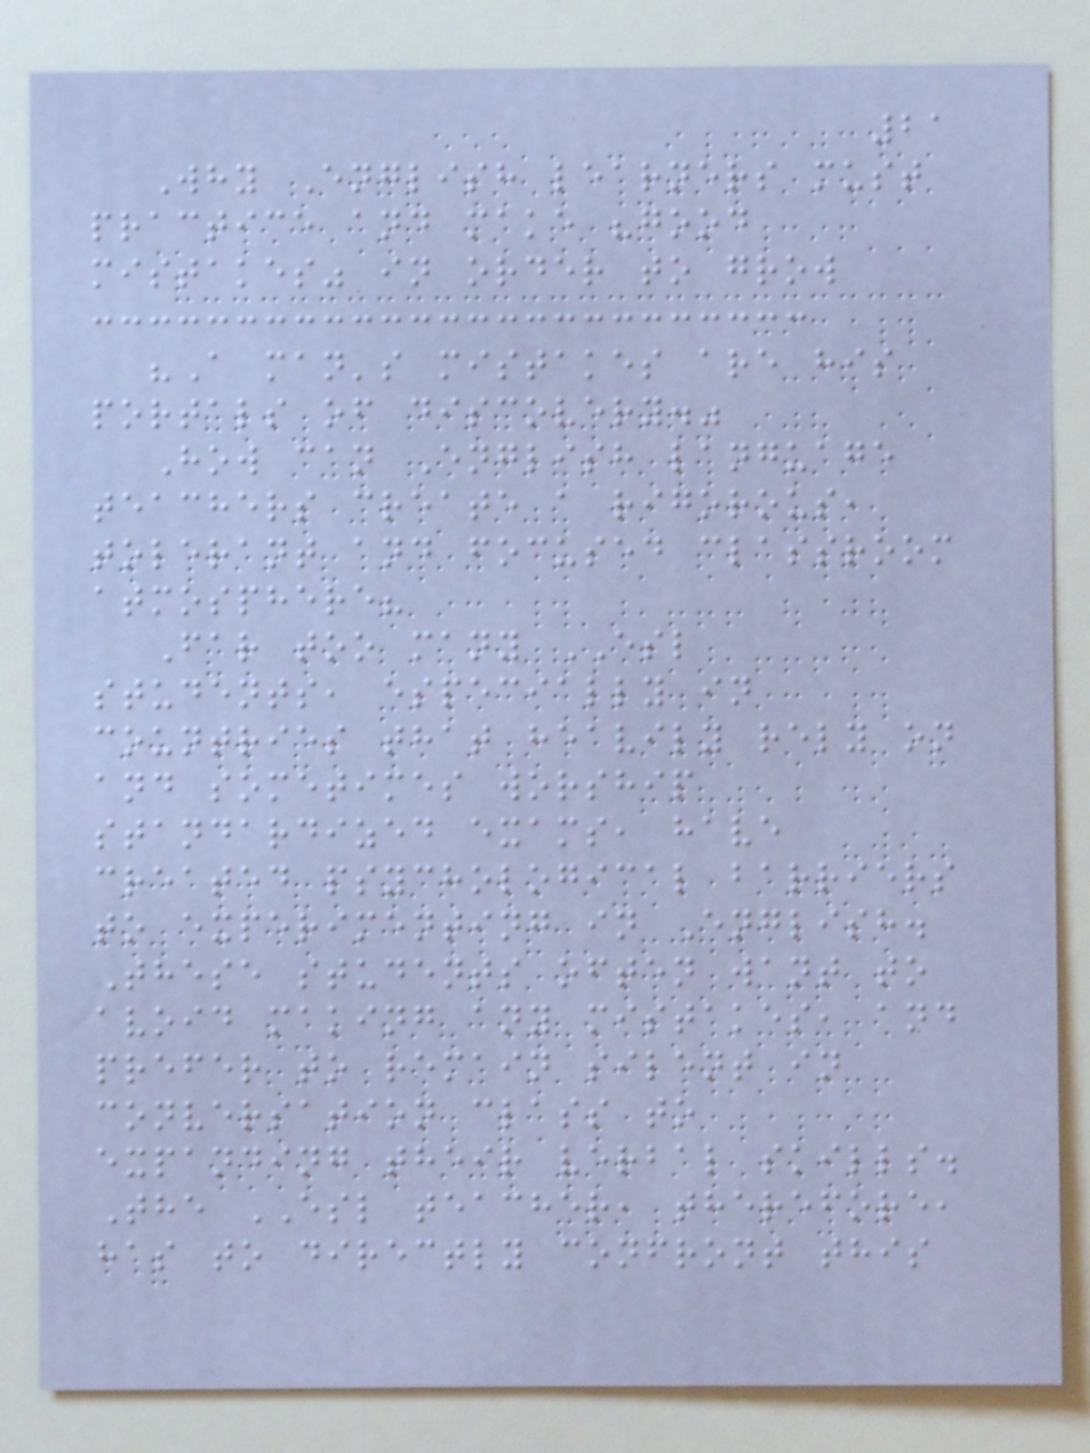21
Why English learners must
practice and make "good
mistakes" in order to grow
"A man's mistakes are his
portals of discovery."
How can English language
teachers create a rigorous,
tolerant and focused classroom
atmosphere?
Far too many ESL
students, especially in
countries that heavily rely on
and sometimes worship
standardized exams, have
created psychological barriers
to experimenting in English.
These students often want to
avoid making any mistakes, and
prefer to remain silent in
conversation class to
expanding their verbal skills.
The ESL teacher, therefore,
has to directly confront this
